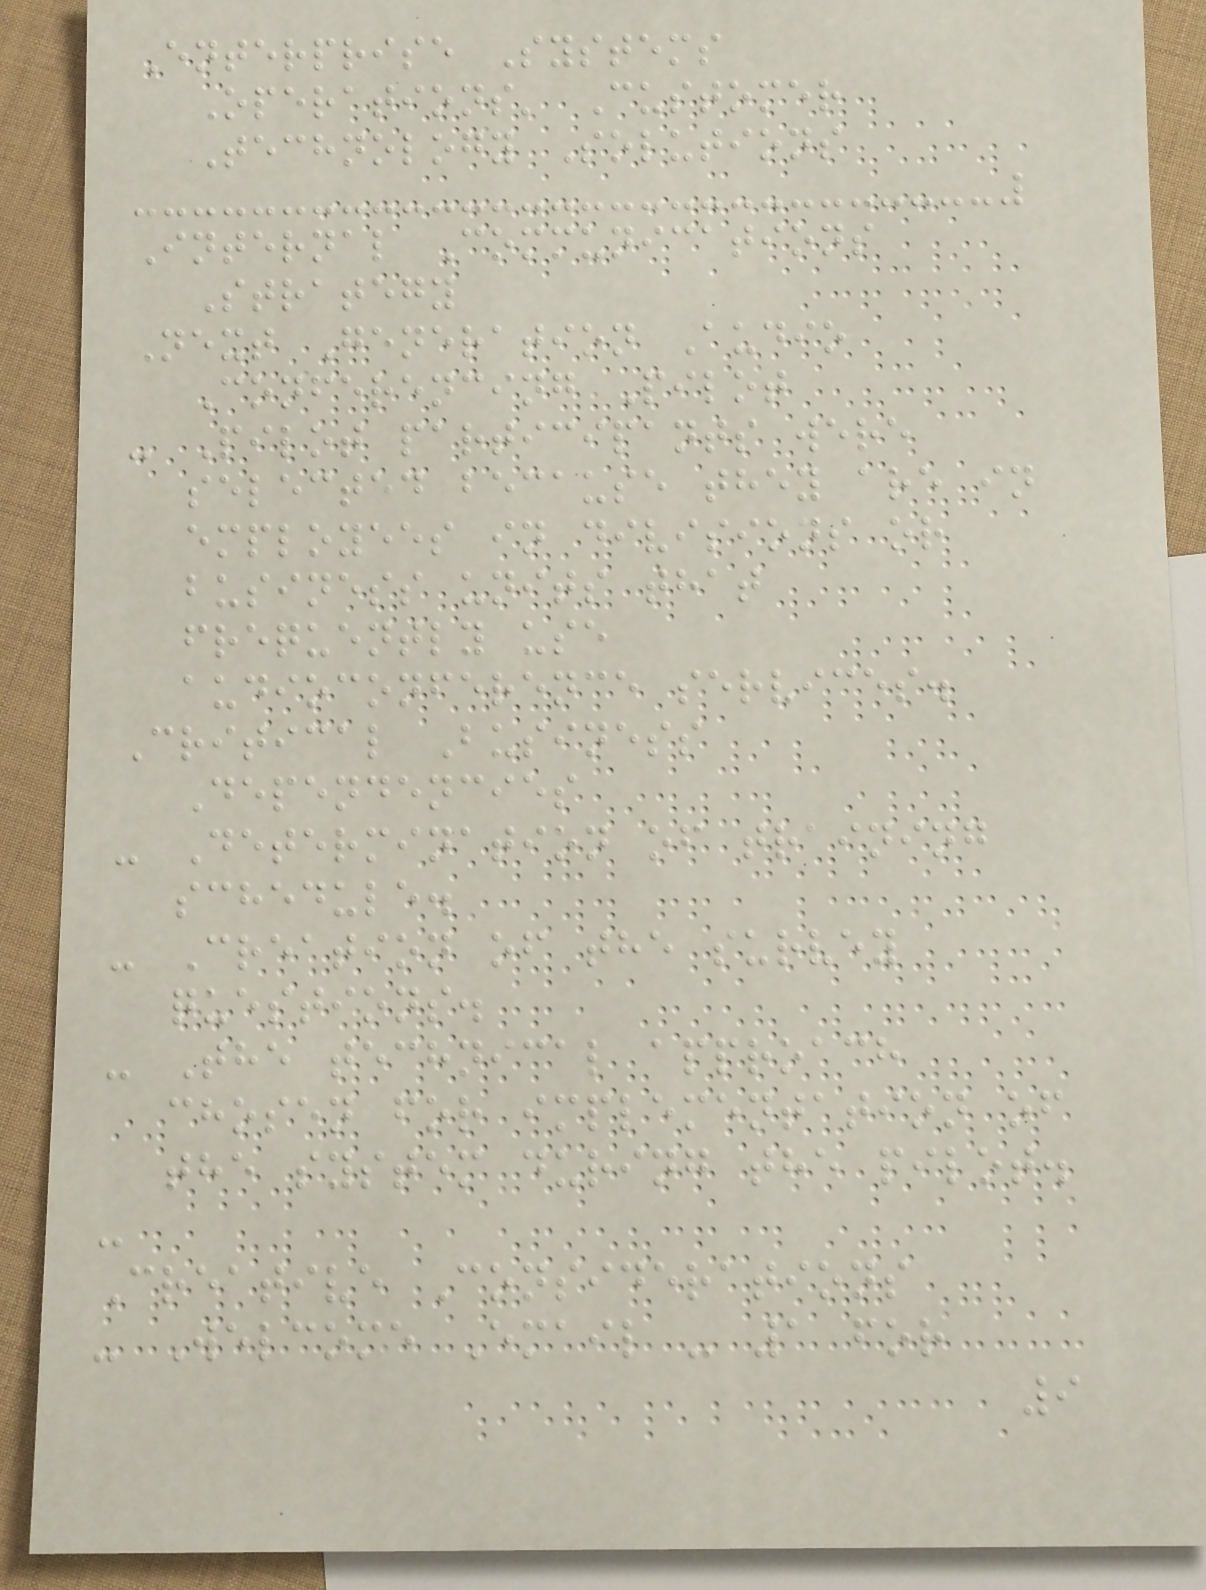Enterprise Systems
Operations' Customer
Technology Solutions
Internal Communications
Strategy
Next Generation Audio
Conferencing Pilot
- Pilot participants were
selected because they are in
employees in divisions or
business units that
frequently use
audioconference services.
Critical Business
Dependencies
- Determination of training
schedule.
- Creation of the survey
questions.
- The technical approach
chosen for implementation of
the system during the pilot.
-
Creative Considerations
- Welcome Email - 1 for
9
